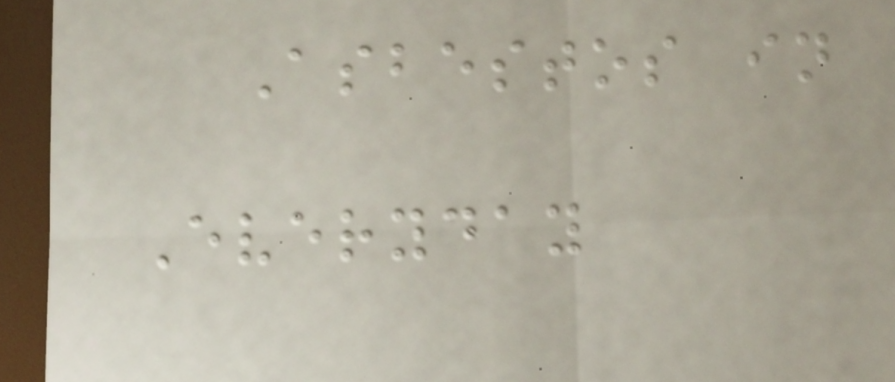Asbestos in
Everyday
